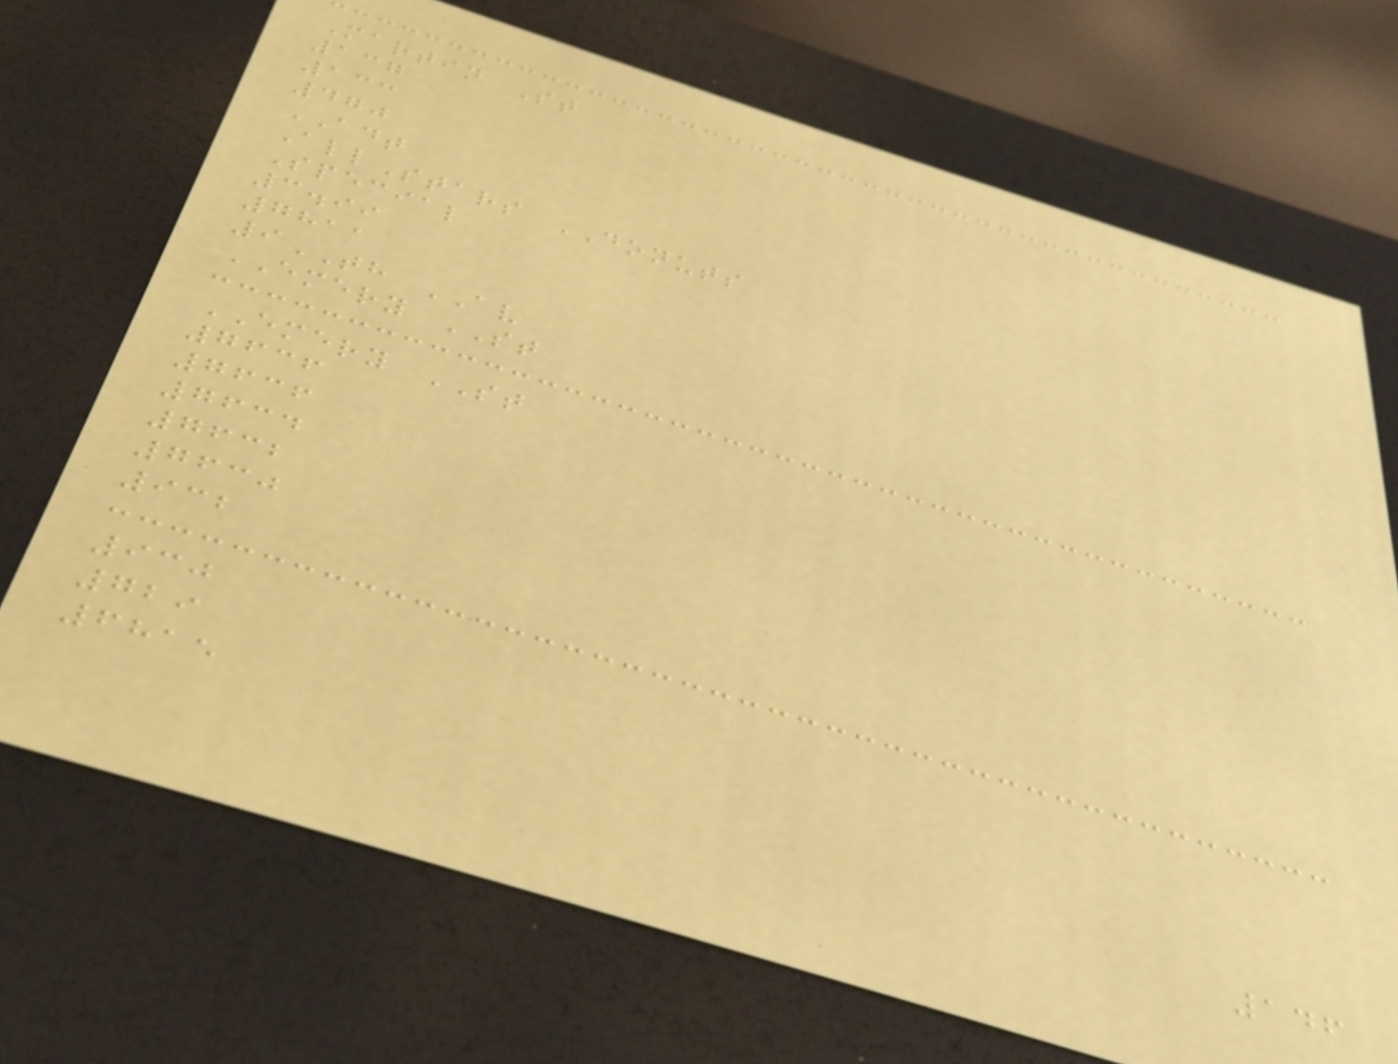Martin St
137
133
470
ADT
AllStars DONUTS
Special
3.99
7811
9TH AV
EMERY ST
EMERY ST
7636
7636
7634
7632
7630
932
930
729
6815
146
